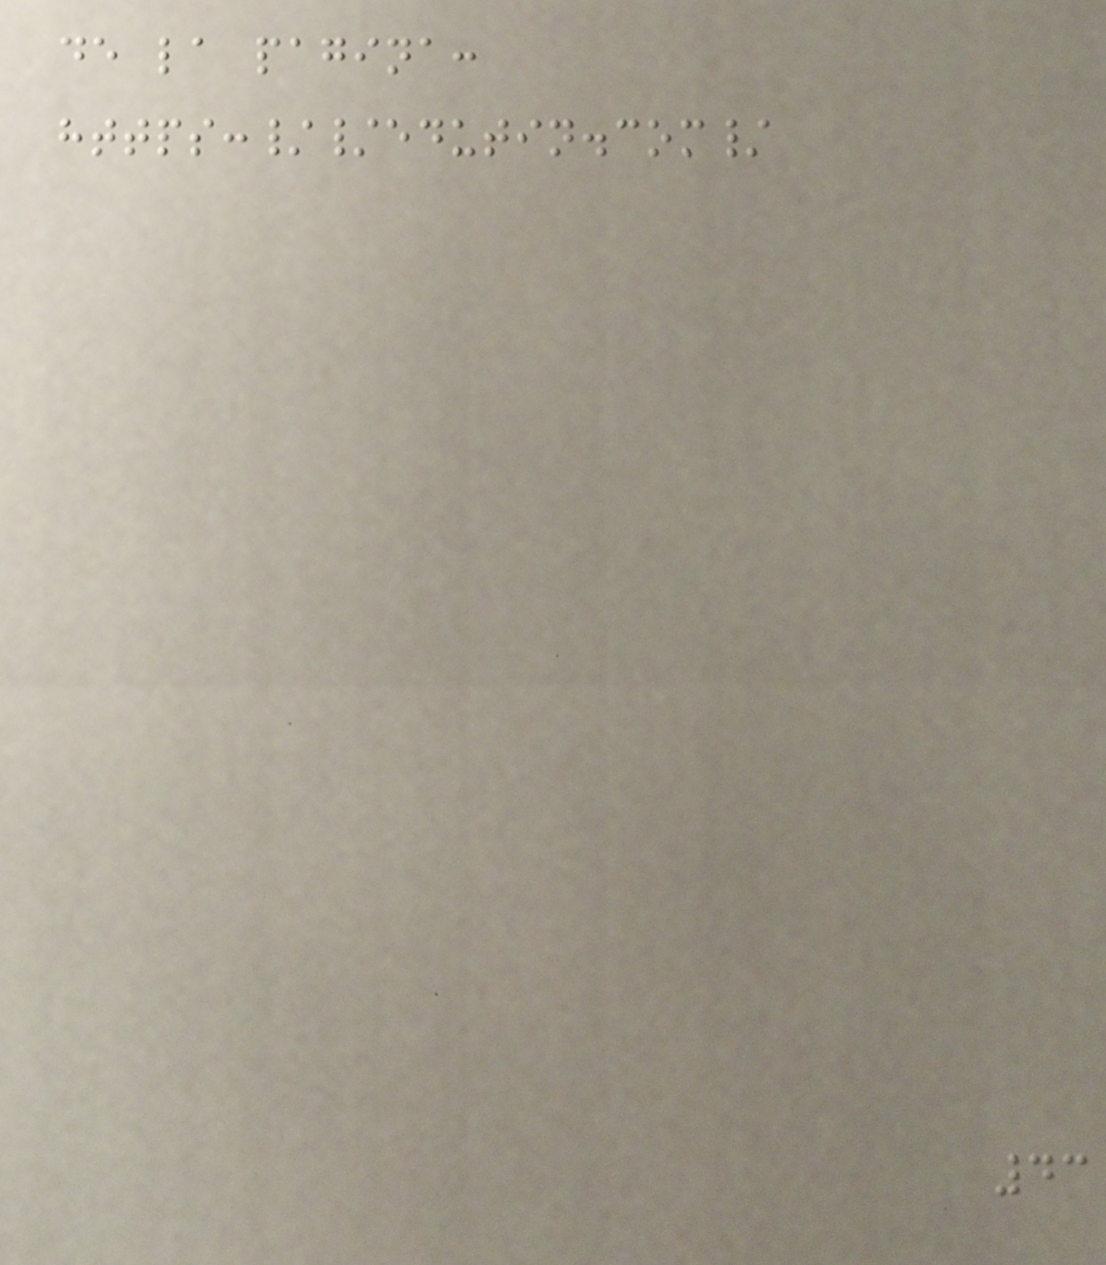de la pagina:
https://edutin.com/
43
